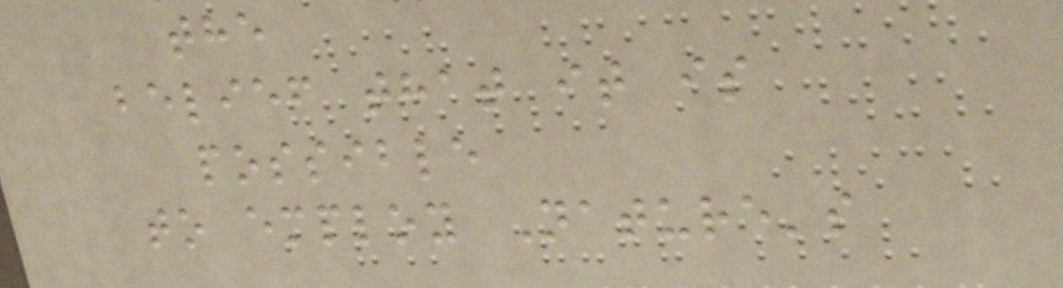the
belief that it is
possible
to employ Nature's
